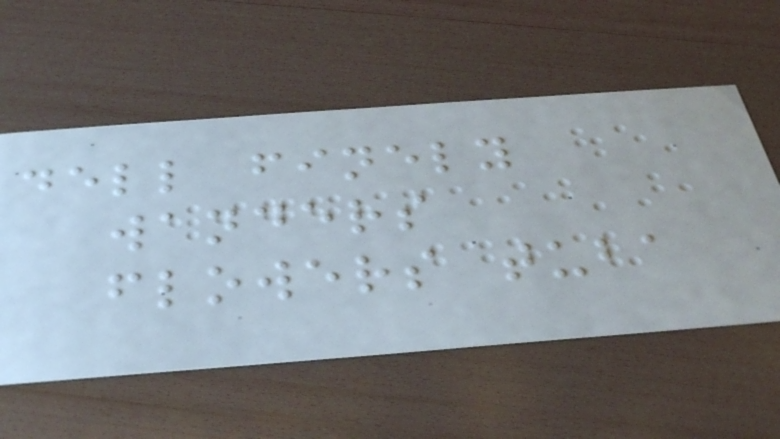dell finely
wanders
flowers tuba
